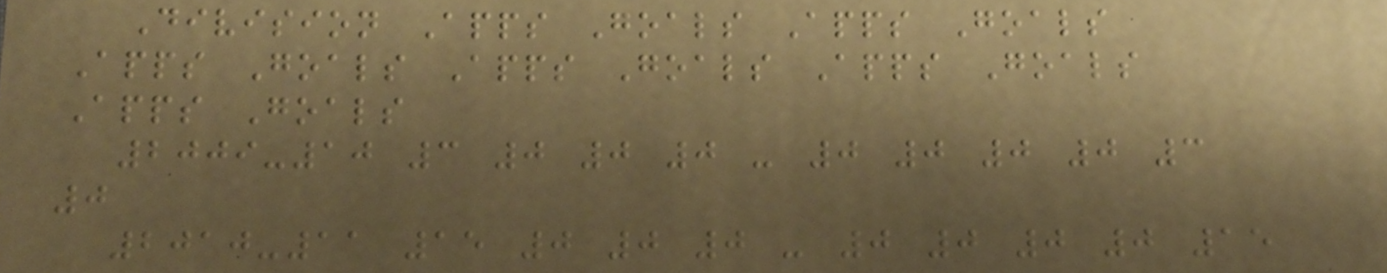Division Apps Goals Apps Goals
Apps Goals Apps Goals Apps Goals
Apps Goals
2009-10 3 0 0 0 - 0 0 0 0 3
0
2010-11 15 0 0 0 - 0 0 0 0 15
